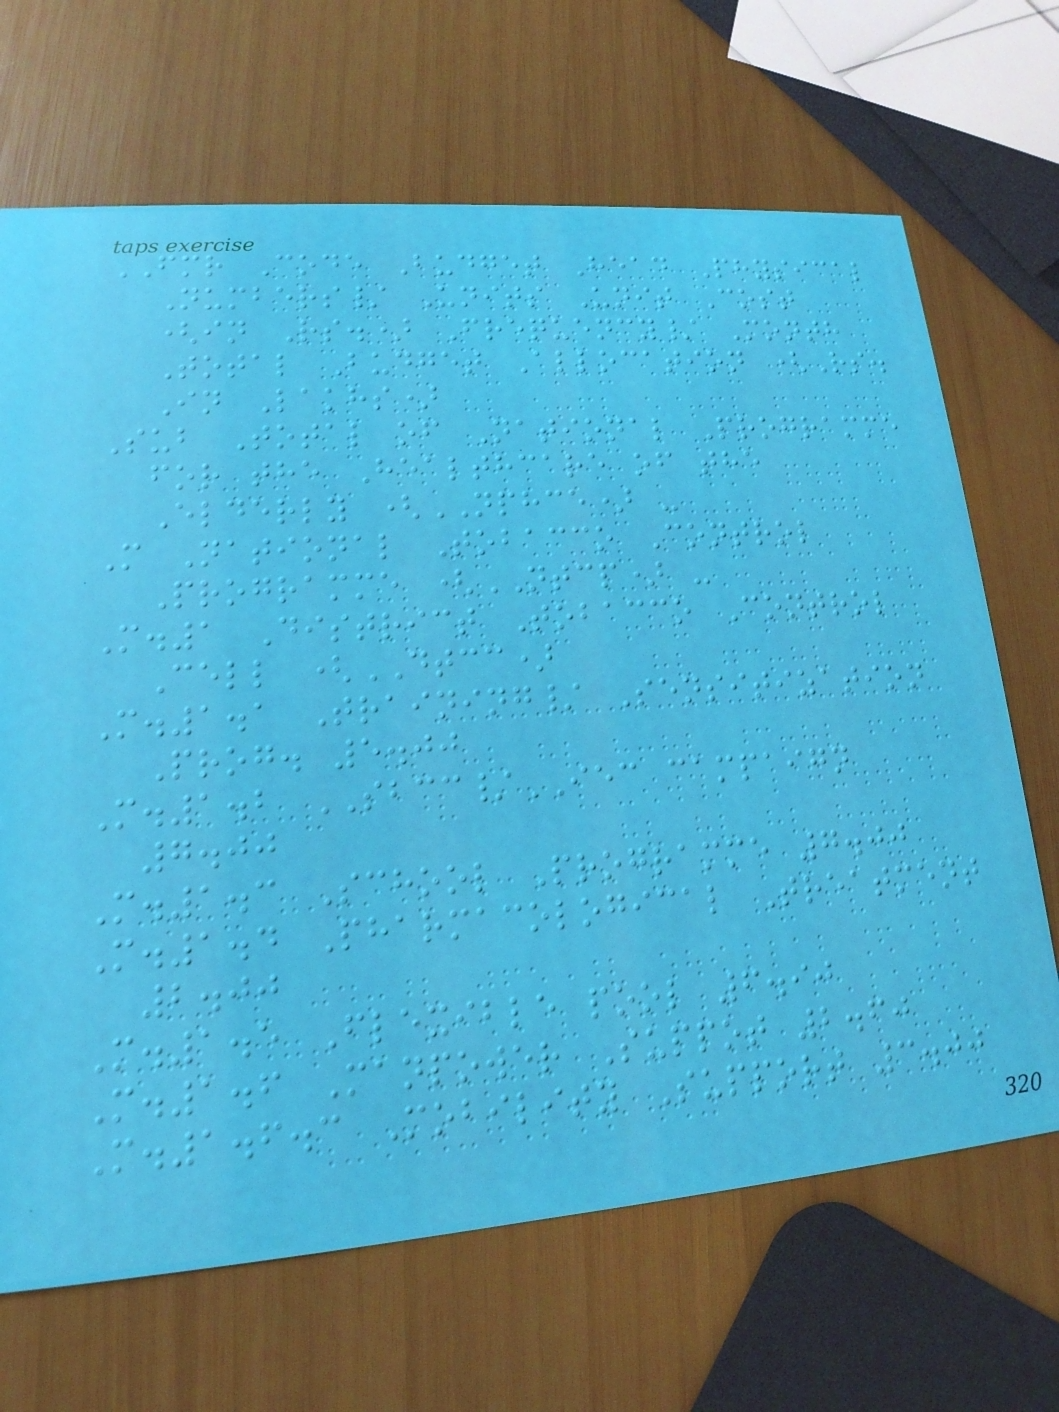FMR Code Budget Head Physical
Numbers/ Units Unit Cost
(in Rs.) Frequency/ Month
Total Budget Allocation (Rs.
In Lakhs)
Sub Total of National Programme
for the Healthcare of the
Elderly (NPHCE) -
M National Tobacco Control
Programme (NTCP) -
M.1 District Tobacco Control
Cell (DTCC)
M.1.1 Training/ Sensitization
Prog. 5.00
M.1.2 SBCC/IEC campaign
7.00
M.1.3 School Programme 7.00
M.1.4 Pharmacological Treatment
2.00
M.1.5 Flexible pool 6.90
M.1.6 Manpower Suppot 2.60
M.1.6.3 Mobility Support 3.00
